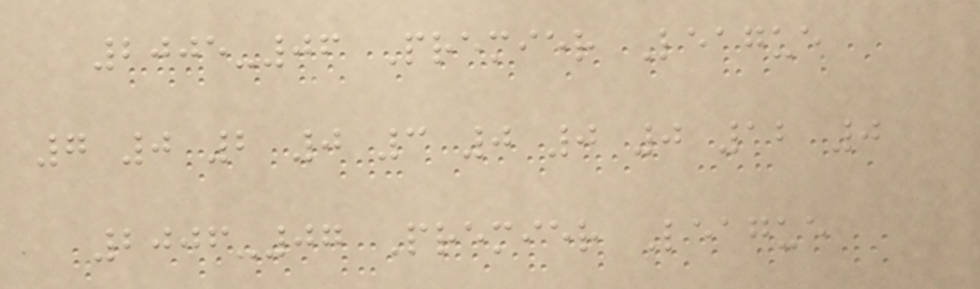2005-06 Premier League
7 0 2 0 3 0 0 0 12 0
2006-07 Premier League
